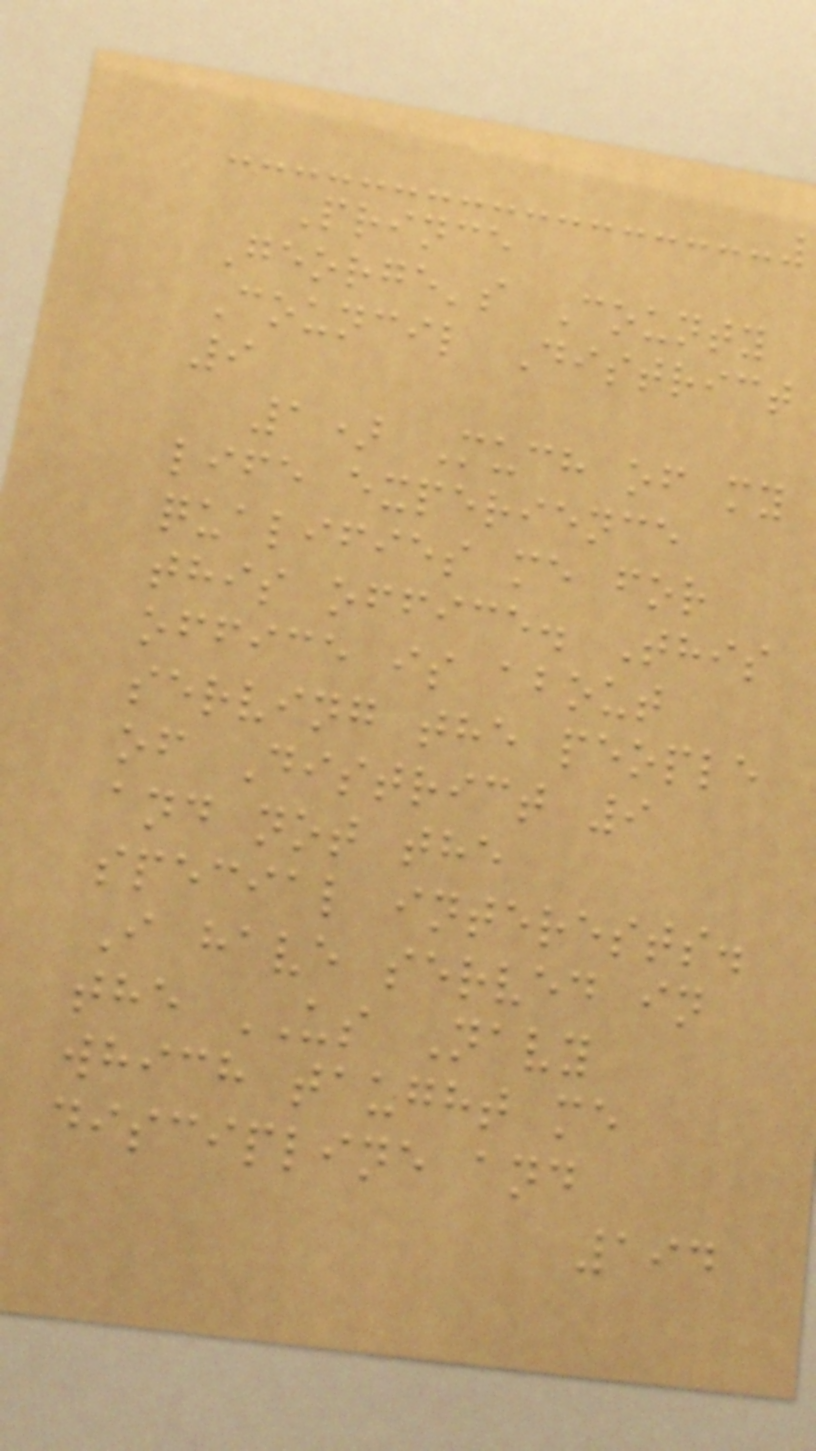Prince
George's County
Council District
9
1) Much of my
life experience
qualifies me for
this office. This
office is about
serving the people
of District 9
and not the
special interests.
I have served in
the US Navy
which taught me
discipline and
194
